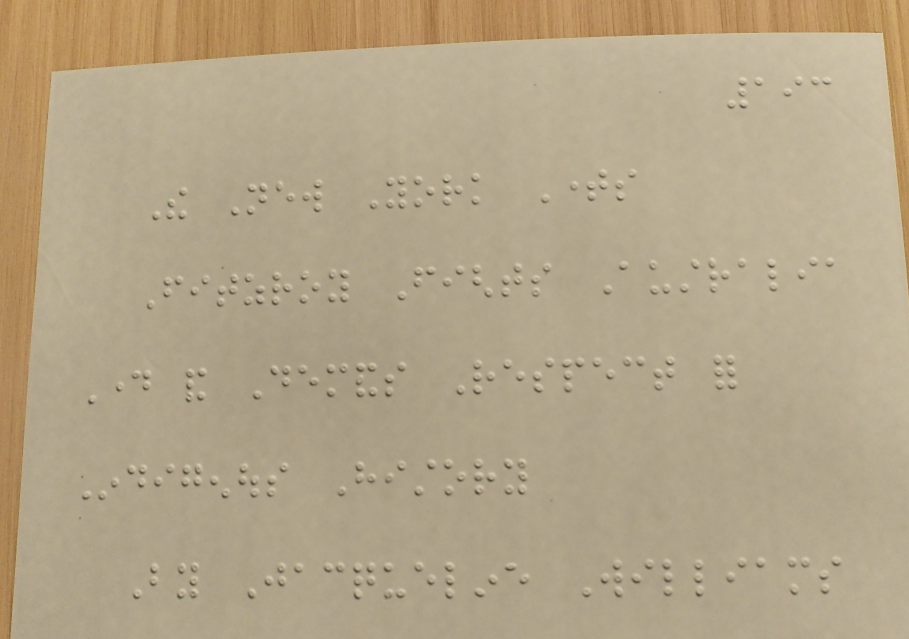193
The New York Times
Fitzroy Fights Australia
Day and Demands Respect for
Indigenous History
By Jacqueline Williams
